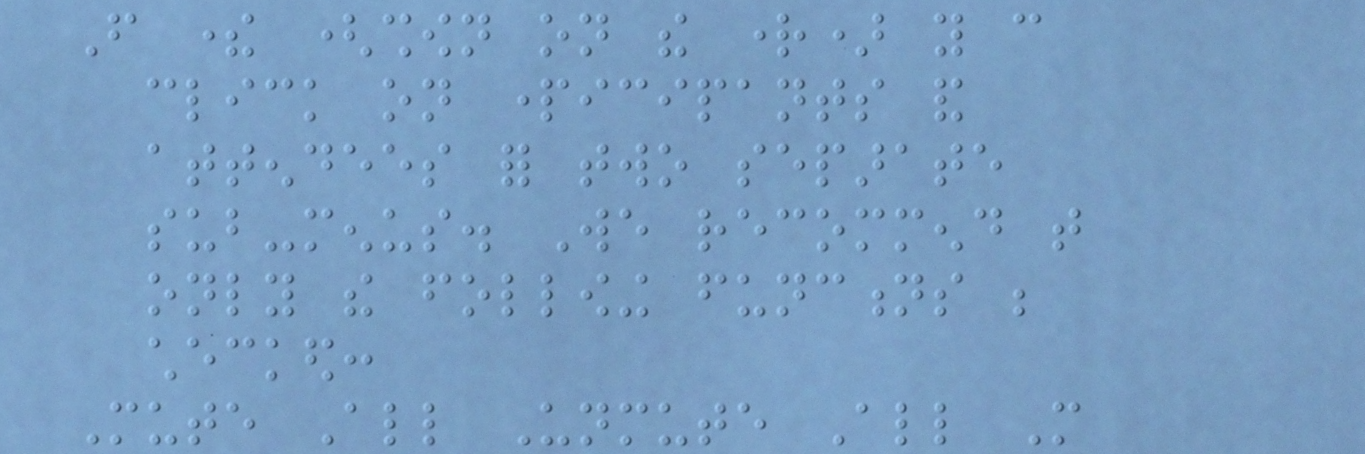From there (shown on the right) you can
click on participants and
attendees for two separate
sub-menus. We recommend that
only the following functions be
checked:
Mute All Unmute All More
